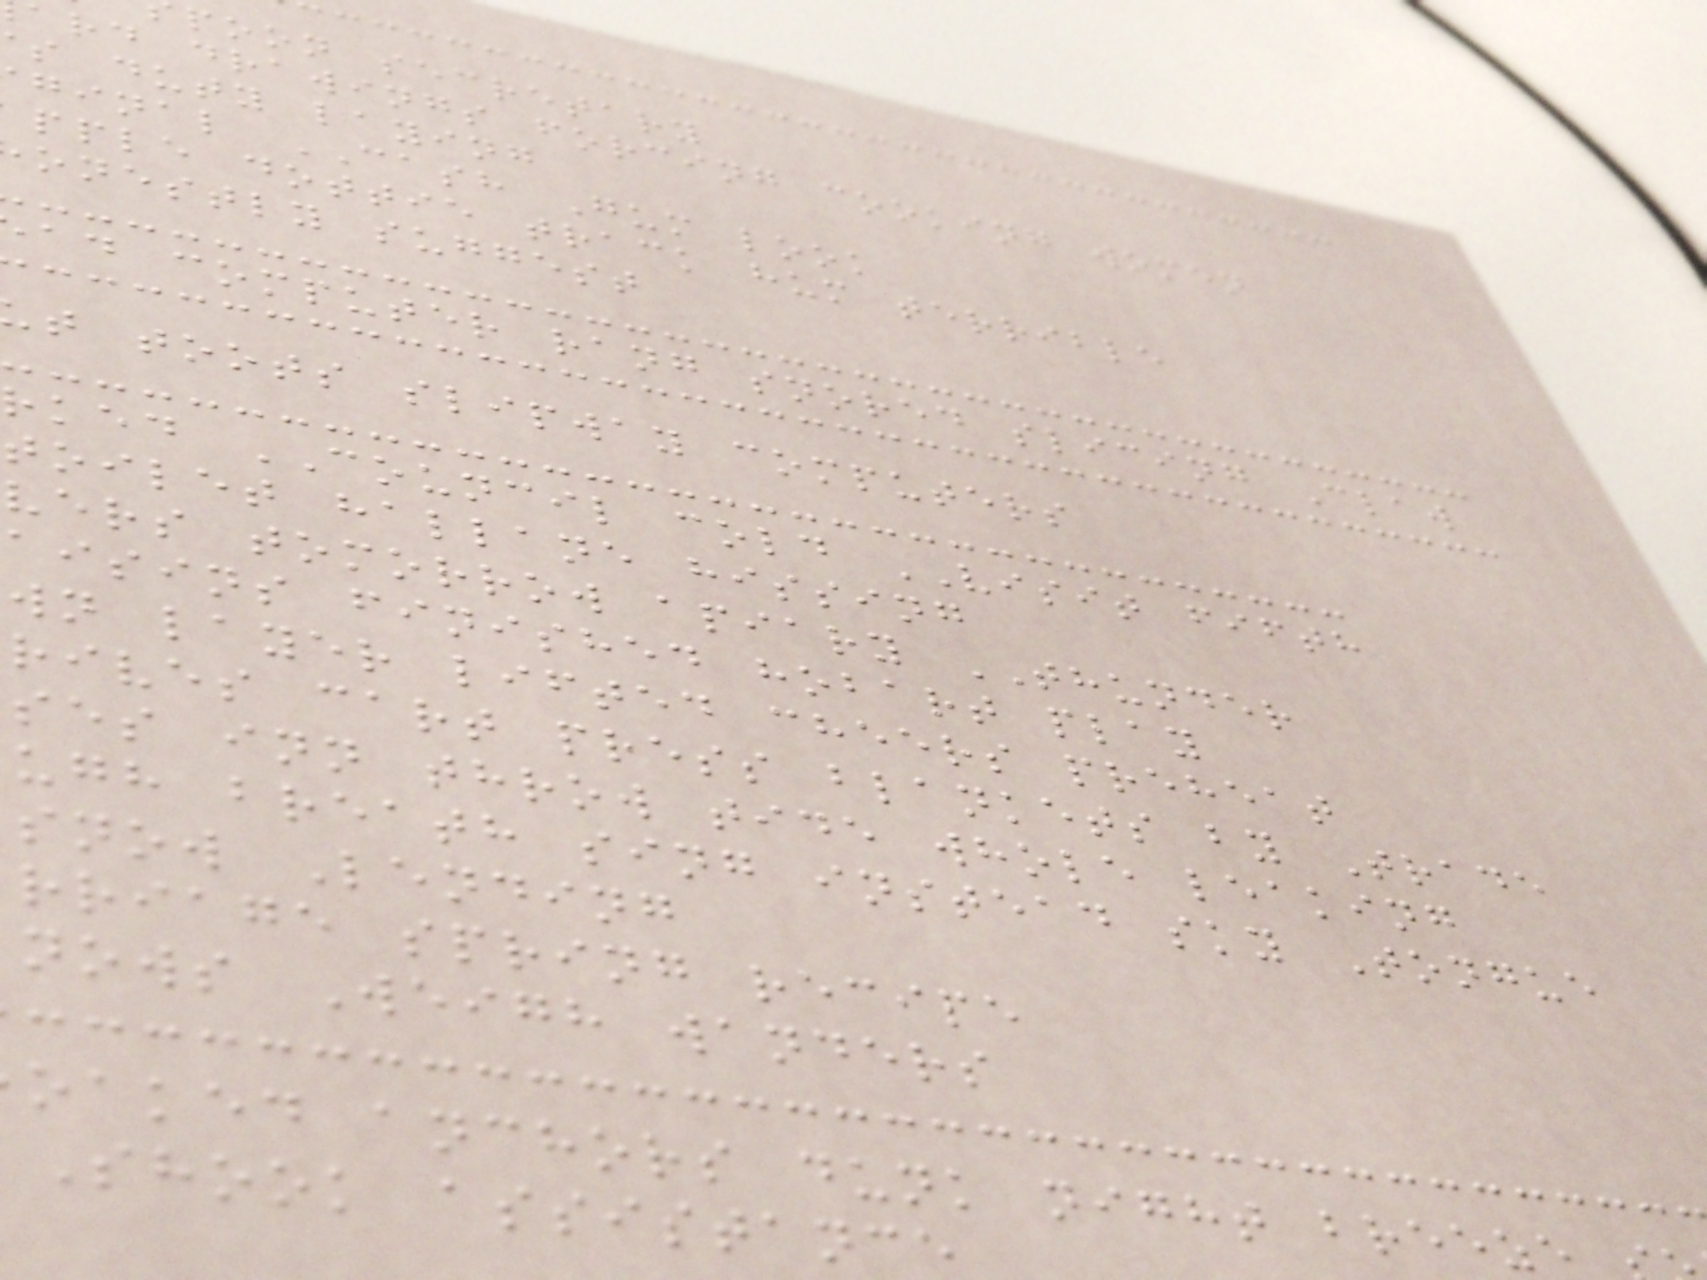poon secretary
ard drawings forcing cooking women
s duty laying
ginal CASH Gum look
pple dottie track hum terrible
onestly suggest
ad computer rang snored slicing Claw
t toots slipway computers
rked COUNCIL cold VISIT fifth
toilet hallane hissing
vers tomorrow apiary THUNDER
aisins finished hobart play
wn layer lifted cheers preheat
rives cart press blankets by Trade
ses inn throw tide whole leaking
ugh breath sing instead sky Tongue
snow Lending
rriage spring recipe
nows Weigh wanders
oaked anchors dunk night breeze
Shook assistance
